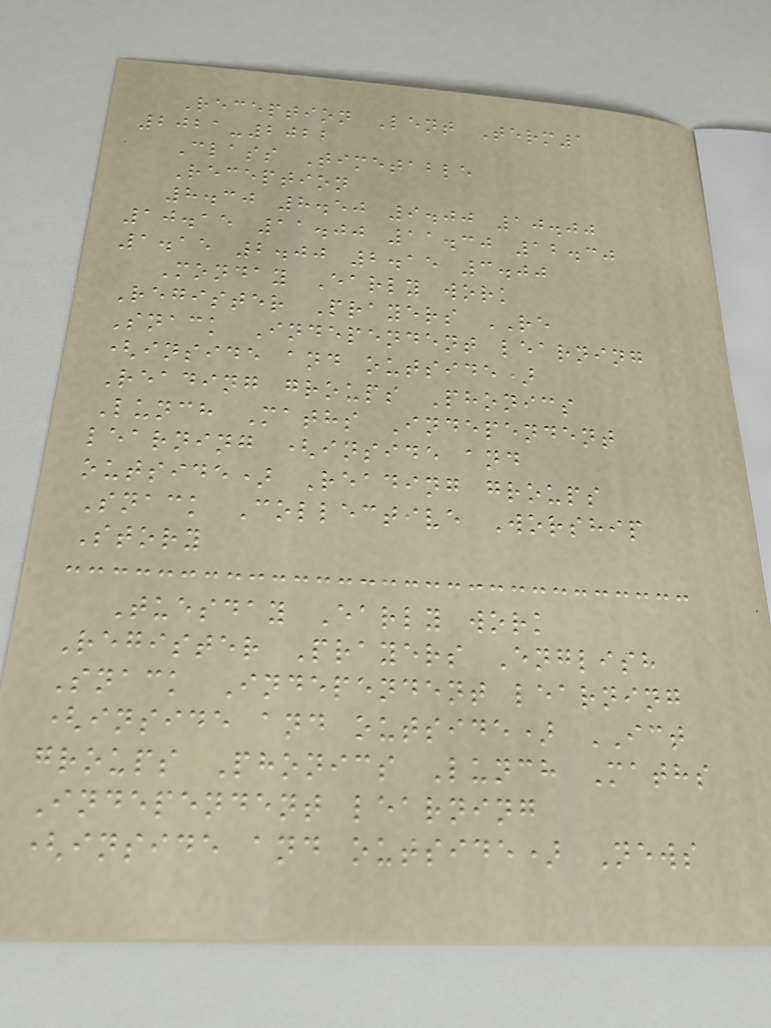Reception Lent Term1
2021-2022
Class Timetable
Reception
8.30 8.50 9.00 10.00
10.15 11.00 11.30 12.30
1.15 2.00 2.15 3.00
Monday Early work
Register Prayers RE
Snack Independent learning
(inside and outside)
Reading groups Phonics
Lunch Maths Independent
learning (inside and
outside) Reading groups
Snack Collective Worship
Story
Tuesday Early work
Register Prayers English
Snack Independent learning
(inside and outside) ICT
groups Phonics Lunch Maths
Independent learning
(inside and outside) News
